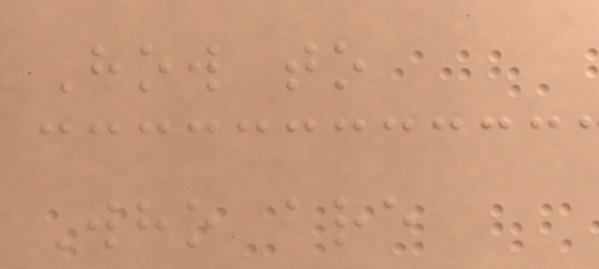How to
Who are
